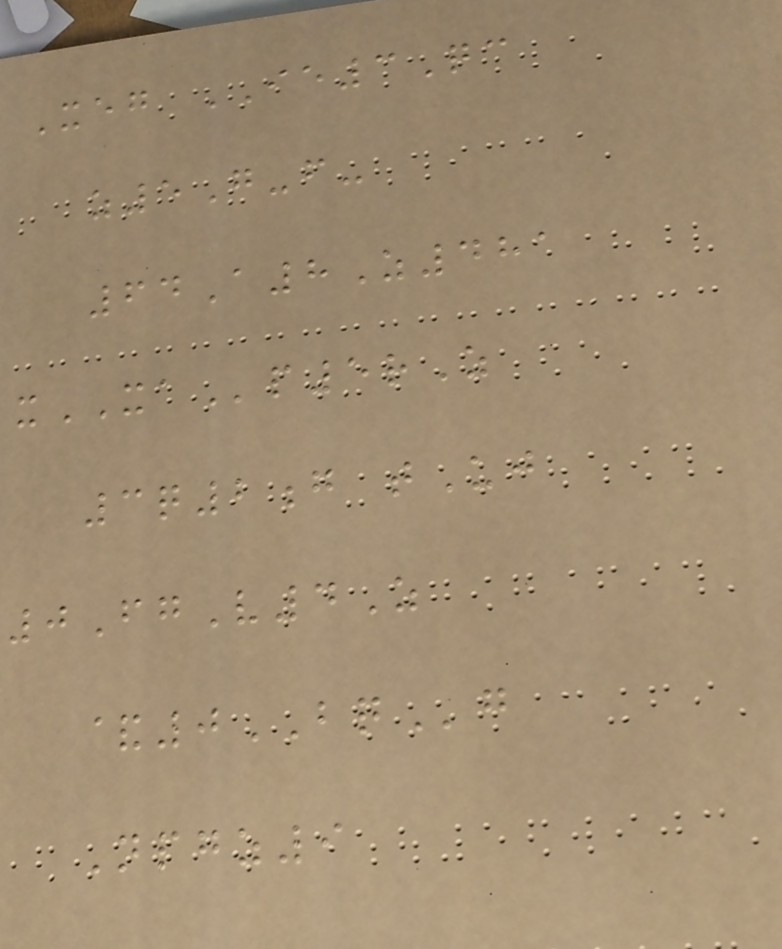Xeg IE3Qc
z5G-f-
64A8Z481
xXAp5rZ
3q2g tUj
0FgV4Z
&0BQg
Npgz9
